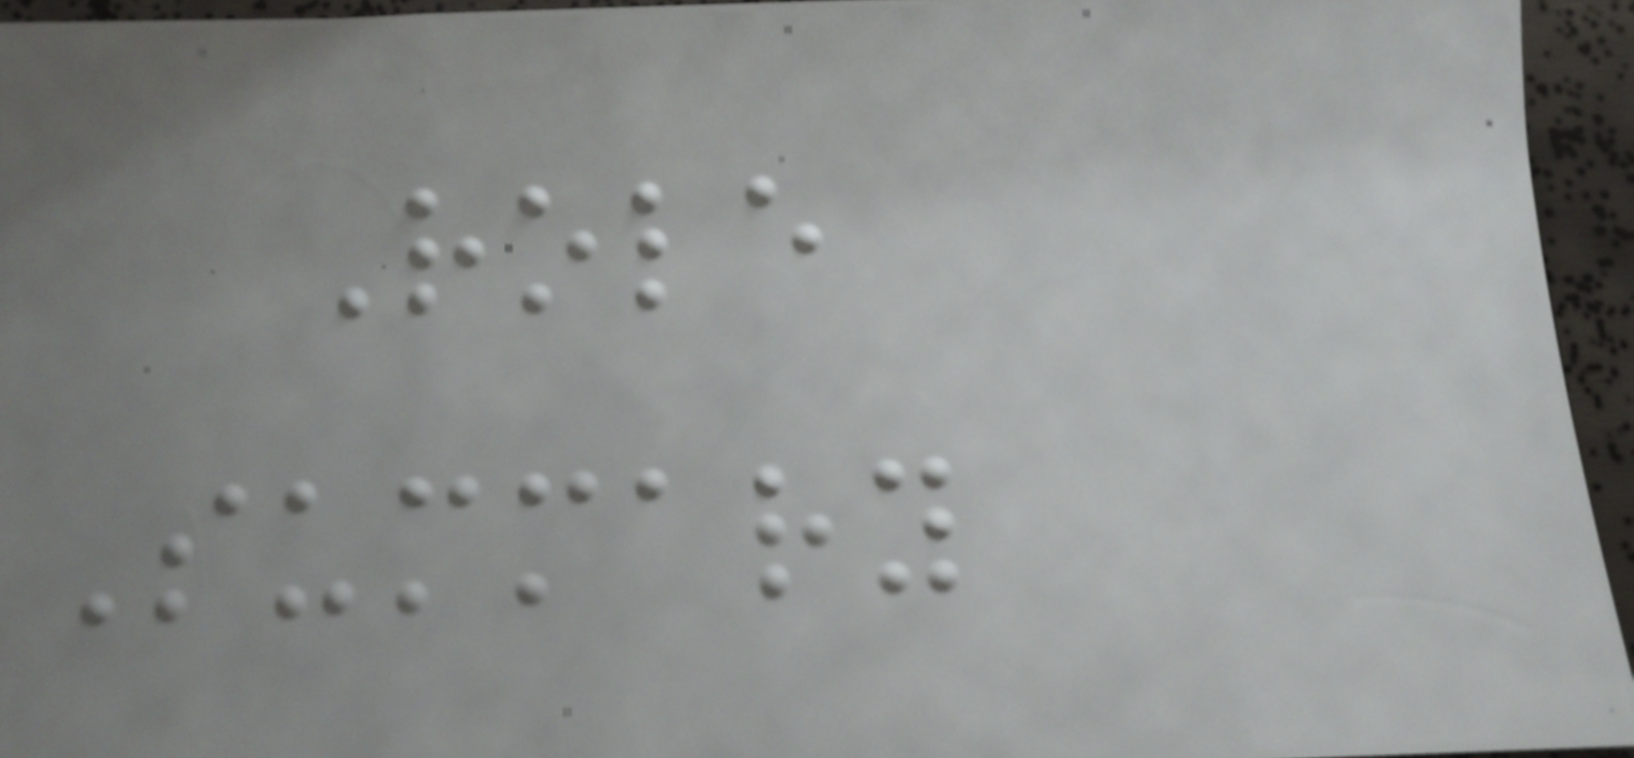Role
Summary
